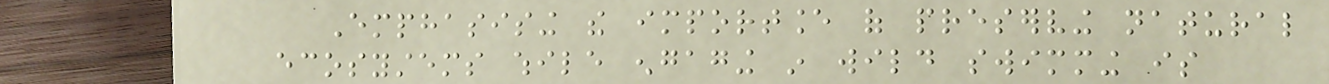Emphasising the importance of preserving natural
ecosystems while engaging in wild swimming is
